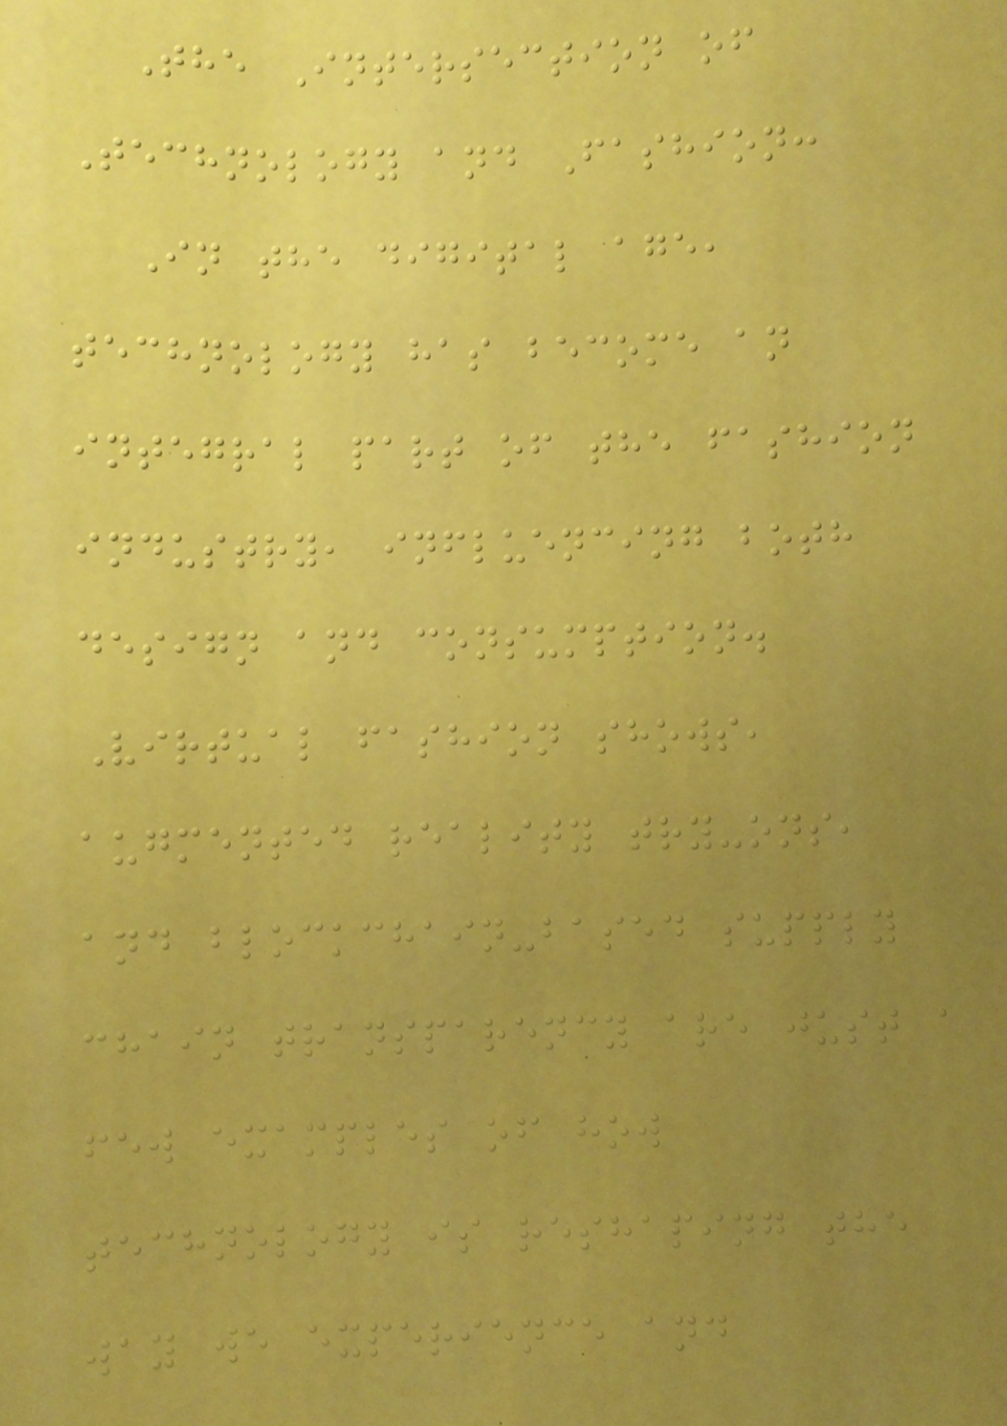The Intersection of
Technology and Fashion:
In the digital age,
technology has become an
integral part of the fashion
industry, influencing both
design and consumption.
Virtual fashion shows,
augmented reality try-ons,
and blockchain-based supply
chain transparency are just a
few examples of how
technology is reshaping the
way we experience and
